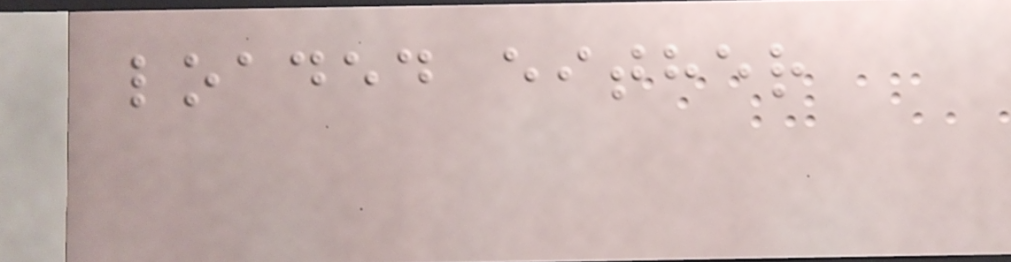loaded either
